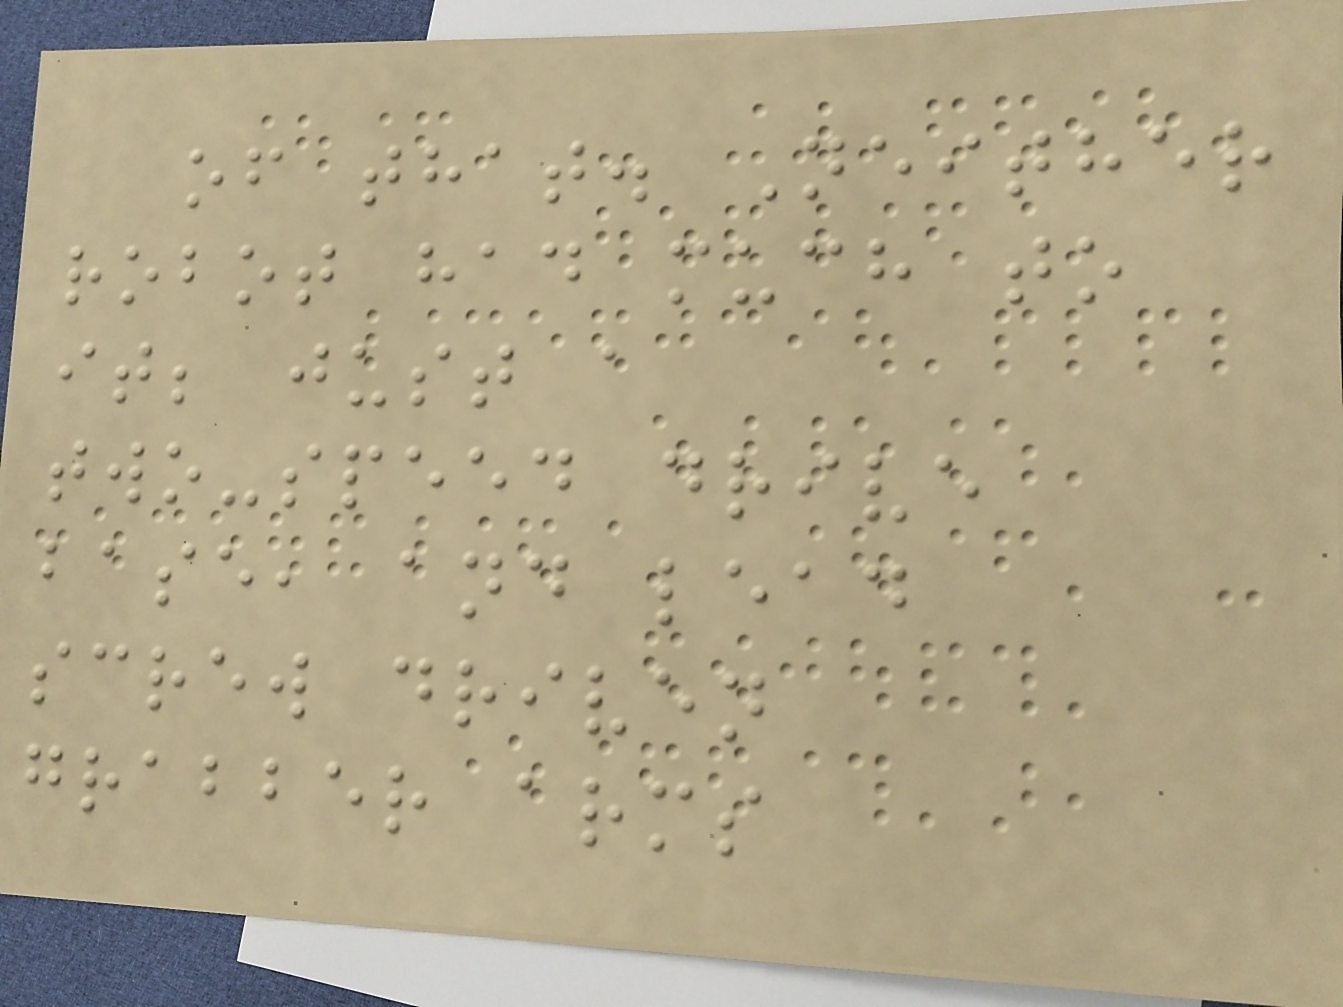of that. Neither
robot had much to
it; just a
two-speed drive
base, and lead
screw driven
grabber arms
